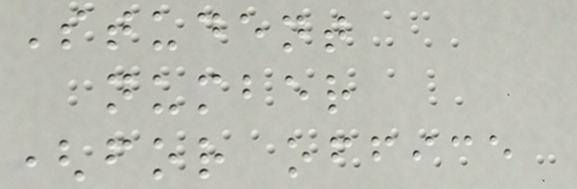Student
number
(for office
